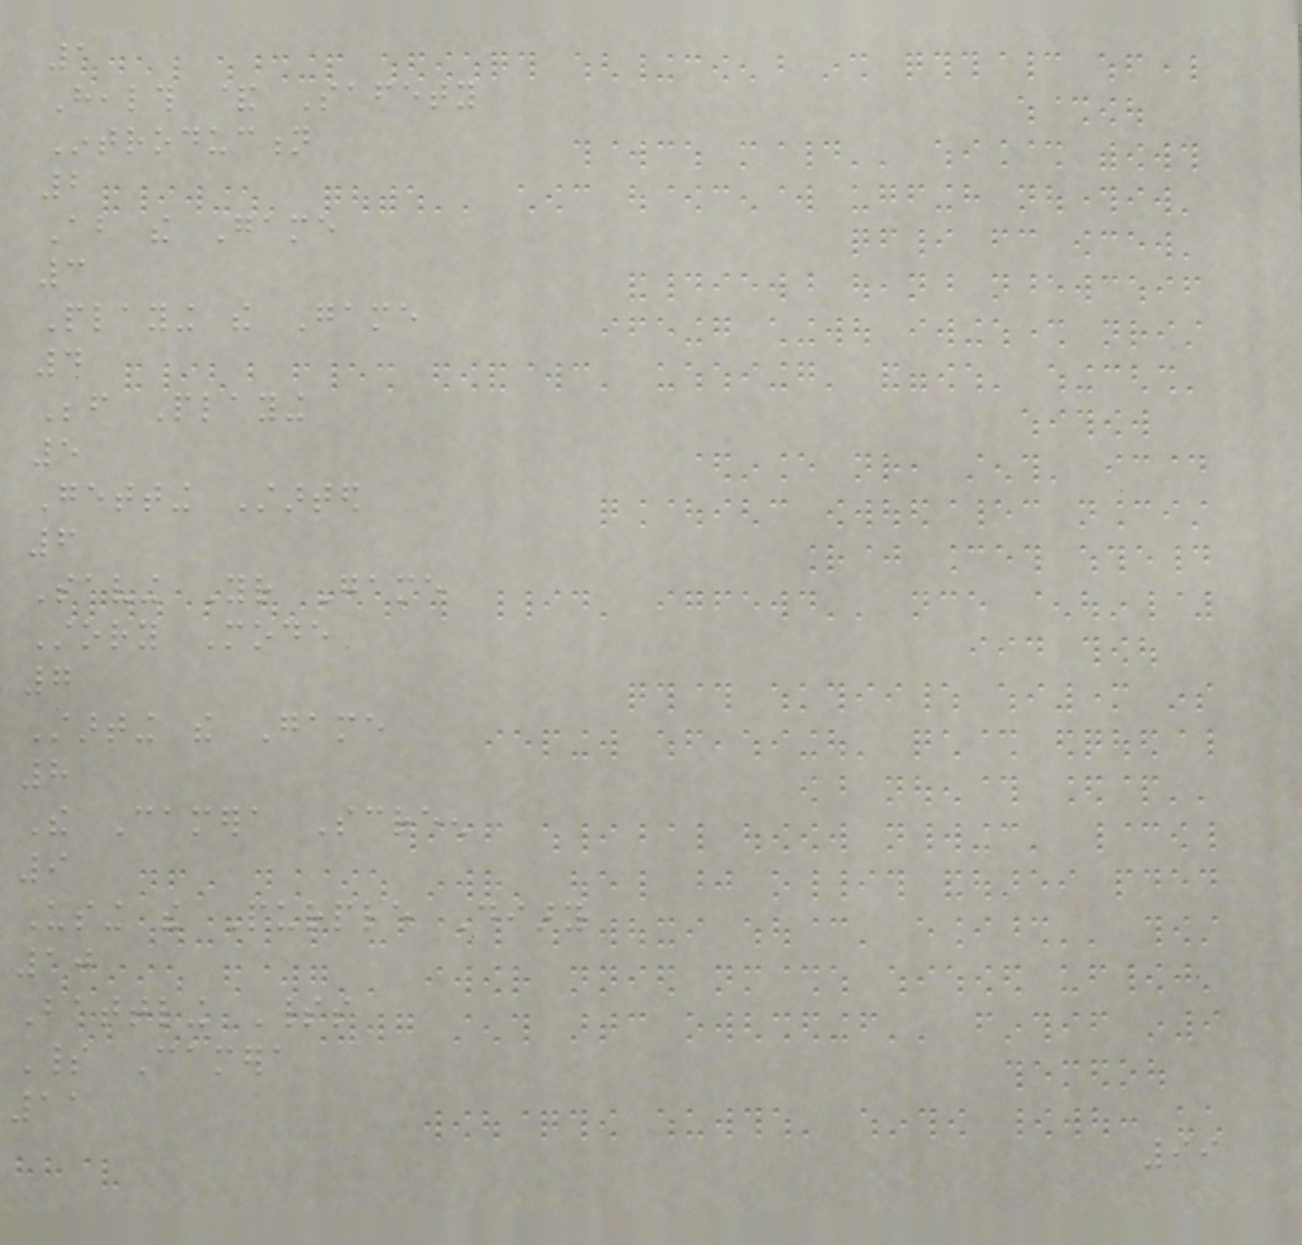1
Health & Safety
Introduction
2
About the Game
3
Playing the Game
4
Before Playing
5
Getting Started
6
Saving Your Game
Story Mode
7
Starting the Game
8
The Camera Screen
9
Using the Purple Diary
10
Battling Spirits
Spirit Camera
11
99
